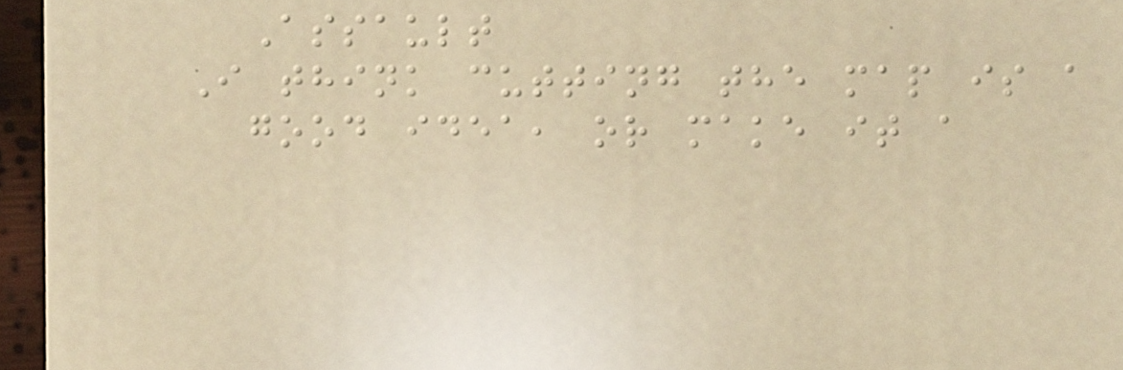Assault
I think cutting the map is a
good idea, or make it a
